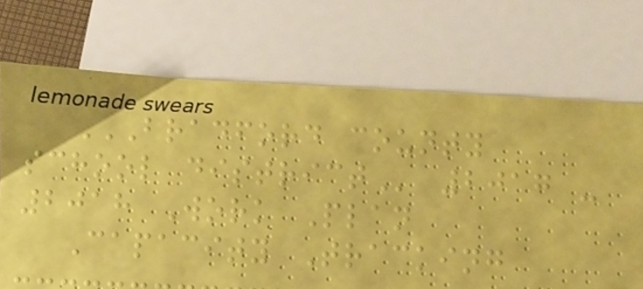BRADFORD COUNTY
SCHOOL DISTRICT 2017 -
2018 Work Plan
Capacity Tracking
